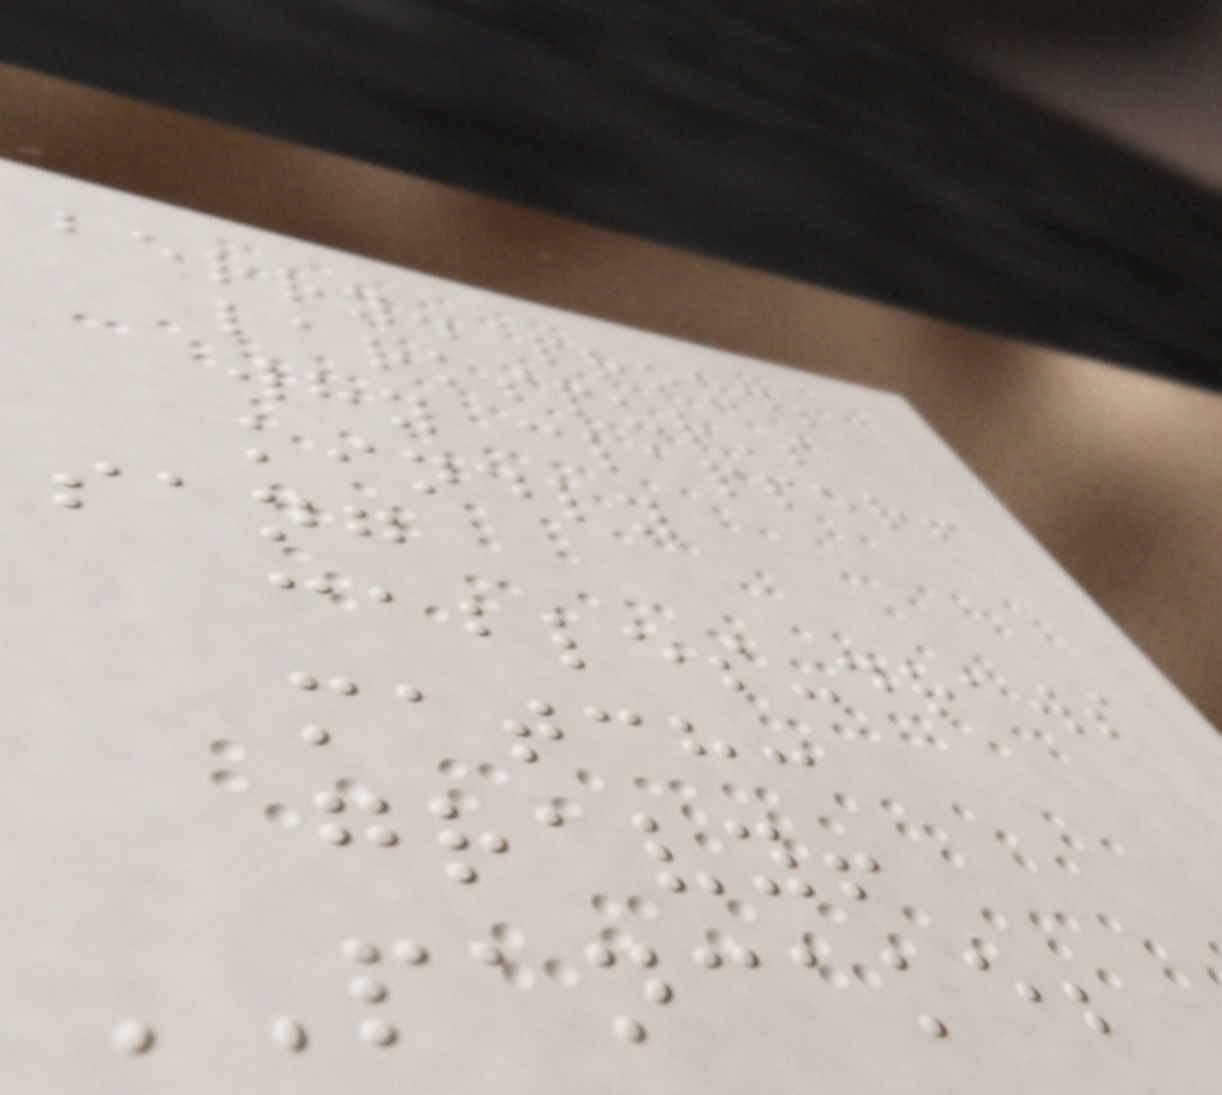berry. proud;
larkspur's
why clapper!
kindly
sang
cables-draws
match:
gravy!
PANCAKE;
